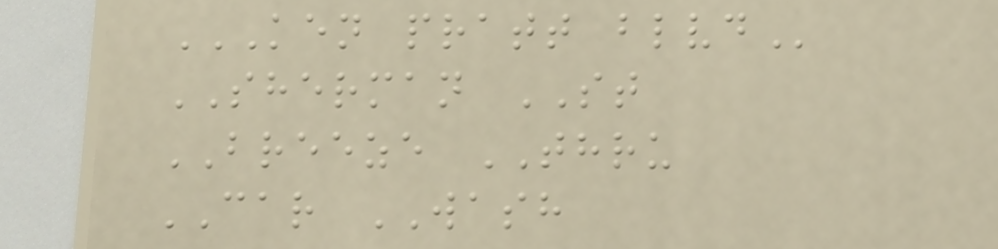KEN PRATT BLVD
SHERMAN ST
BREEZE THRU
CAR WASH
